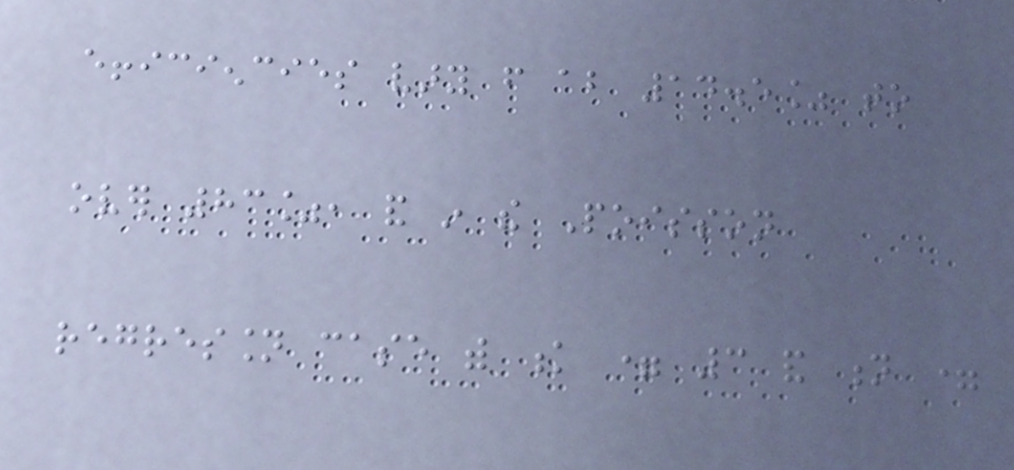efficiencies vary from about 14.5% to
over 83%, and in the Poisson
regression case with k = 3 and n =
